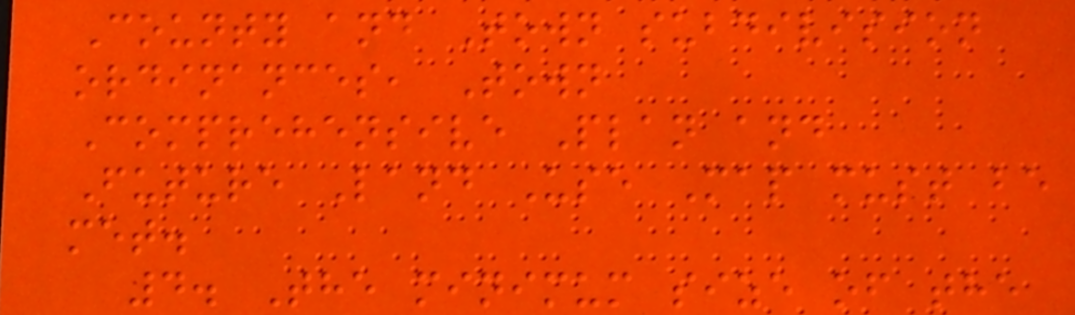County and Town subdivision
ordinances, Town
Comprehensive Plan and
Future Land Use Map must be
met.
4. The minimum size of the
